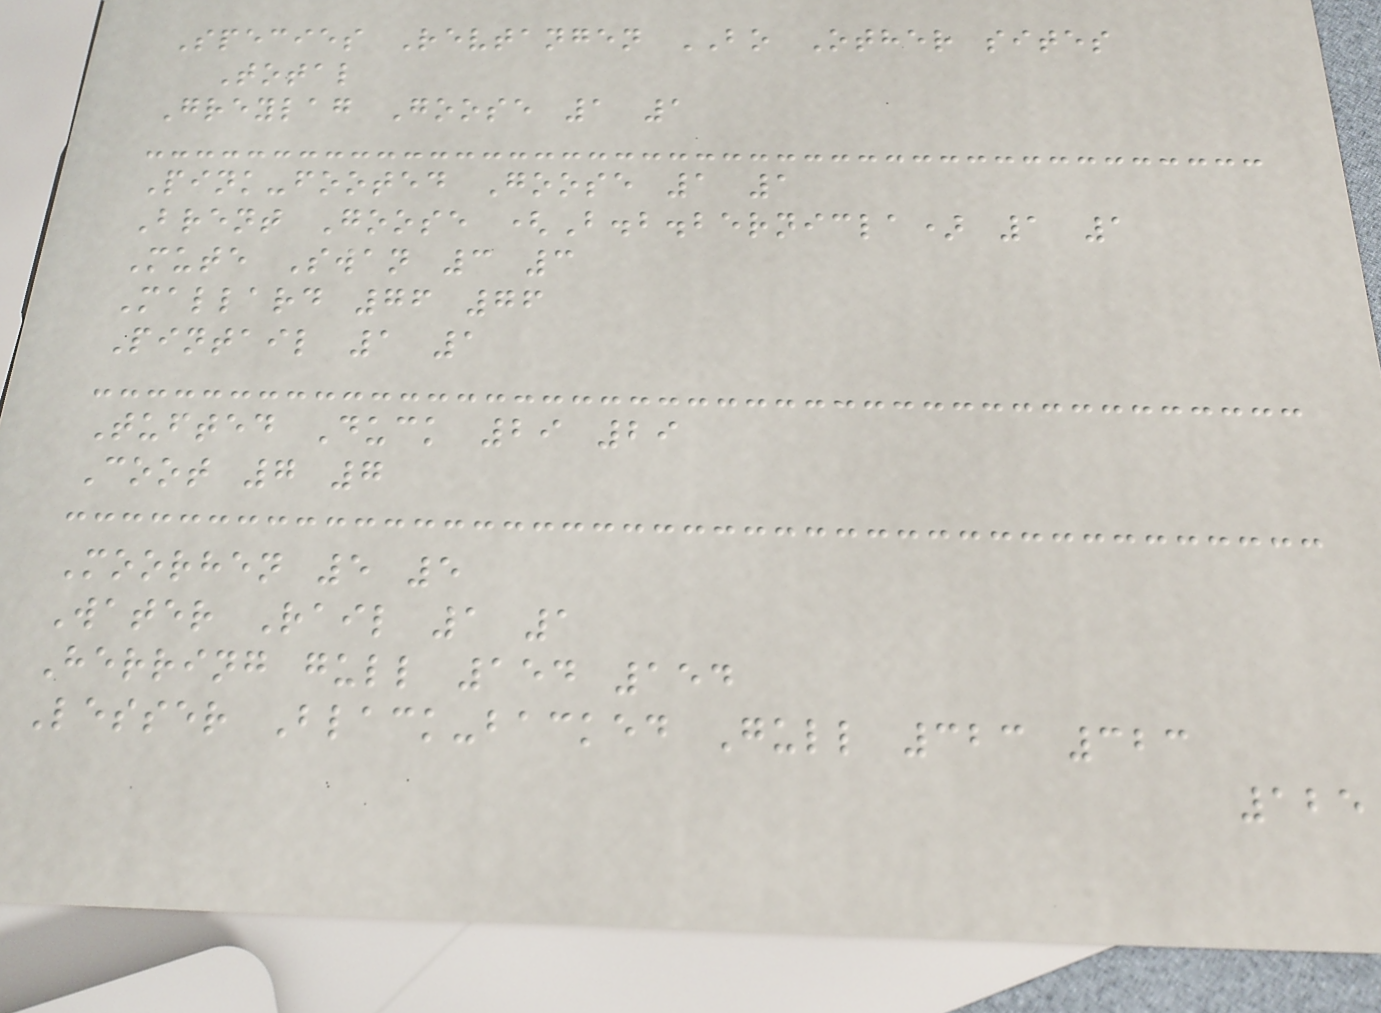Species Revtangen BO Other sites
Total
Greylag Goose 1 1
Pink-footed Goose 1 1
Brent Goose (B.b.bernicla) 1 1
Mute Swan 3 3
Mallard 76 76
Pintail 1 1
Tufted Duck 29 29
Coot 7 7
Moorhen 5 5
Water Rail 1 1
Herring gull 154 154
Lesser Black-backed Gull 323 323
125
